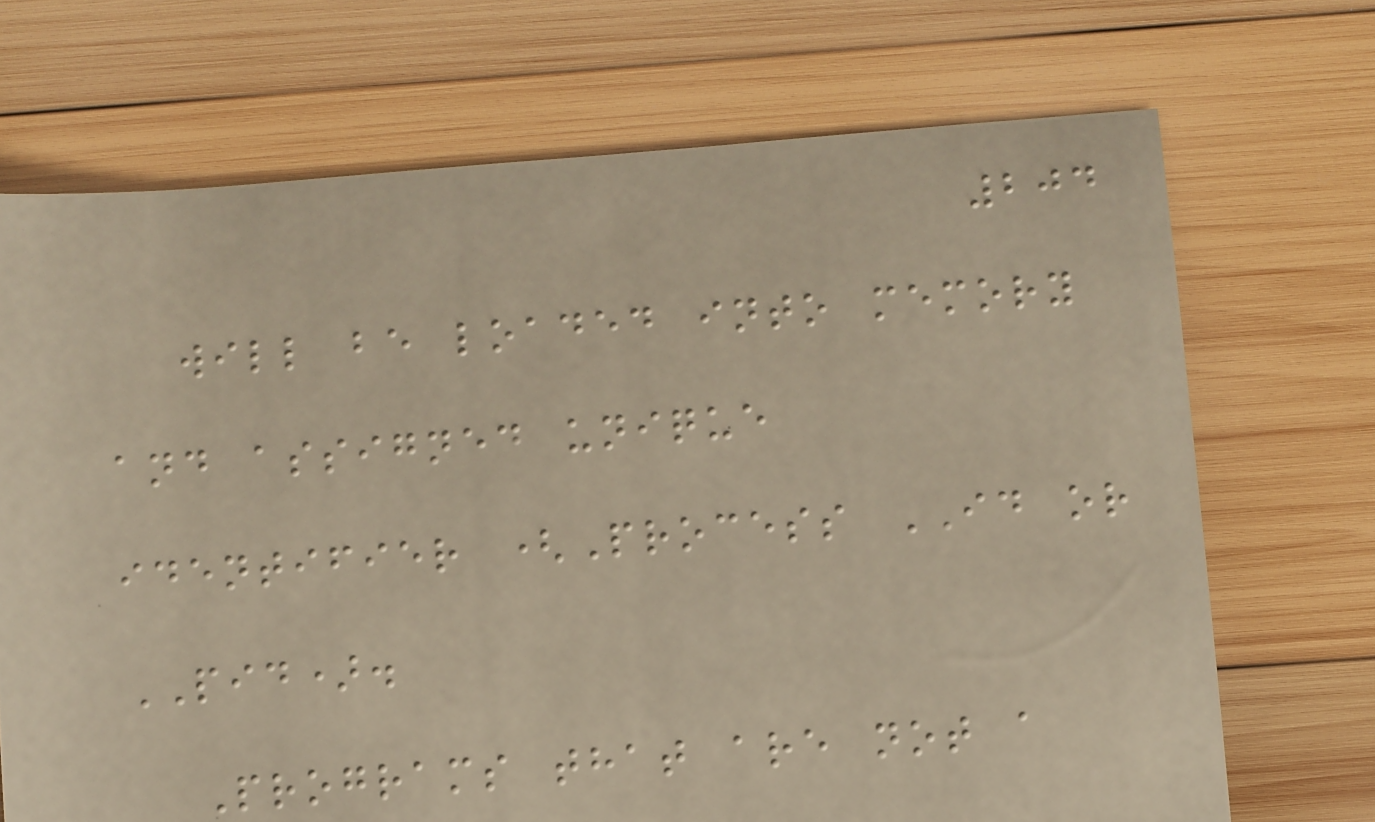204
will be loaded into memory
and assigned unique
identifier (Process ID or
PID).
Programs that are not a
